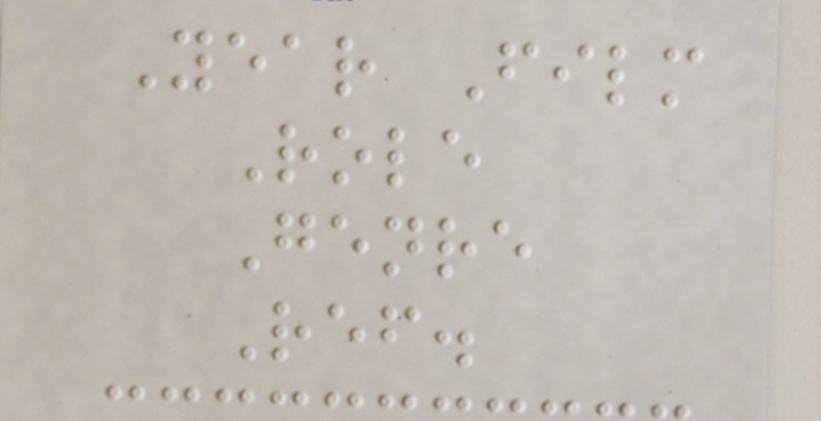Year Film
Role
Genre
Ref.
